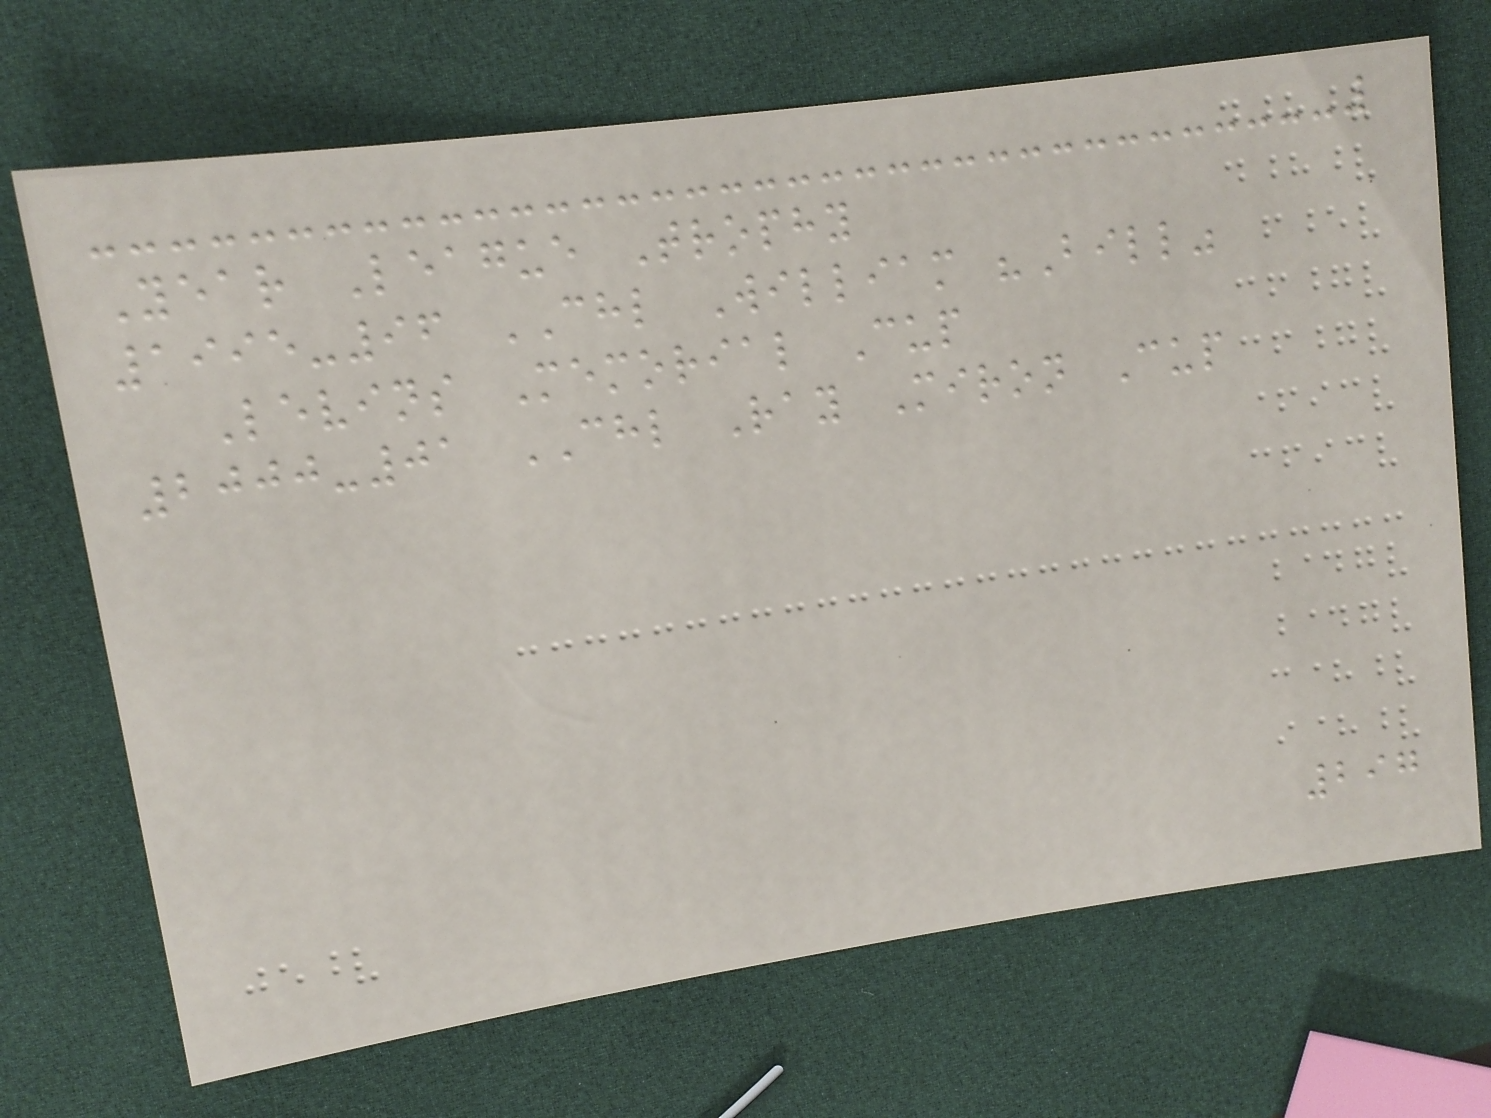Year League Trophy
1995-96 CHL William "Bill"
Levins Memorial Cup
2000-01 CHL Ray Miron Cup
297
